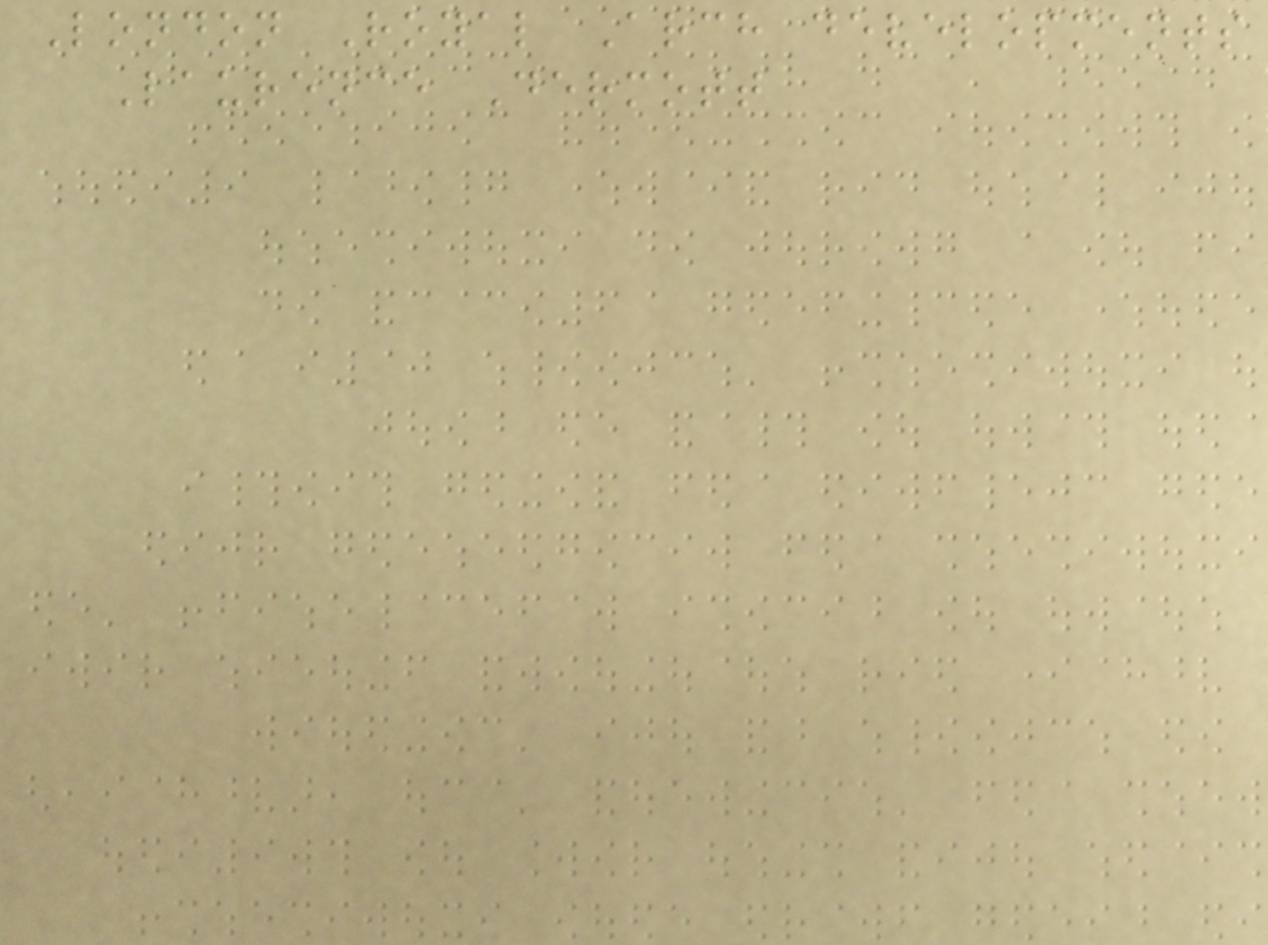London Royal Arch developments
Laurence Dermott
